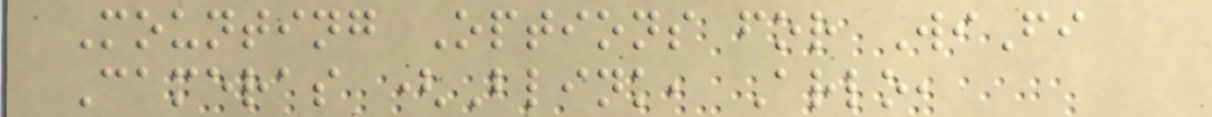Mounting Options for WiFi
Cameras (Blink, Arlo,
